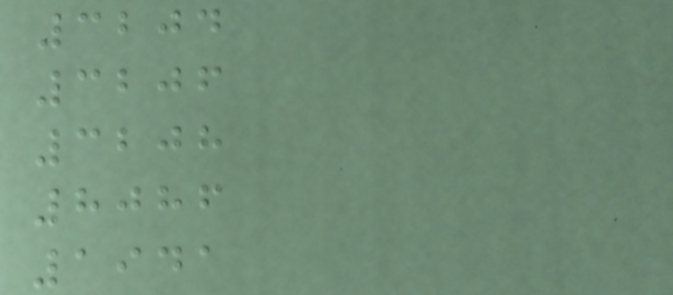3204
3206
3208
8086
1941
